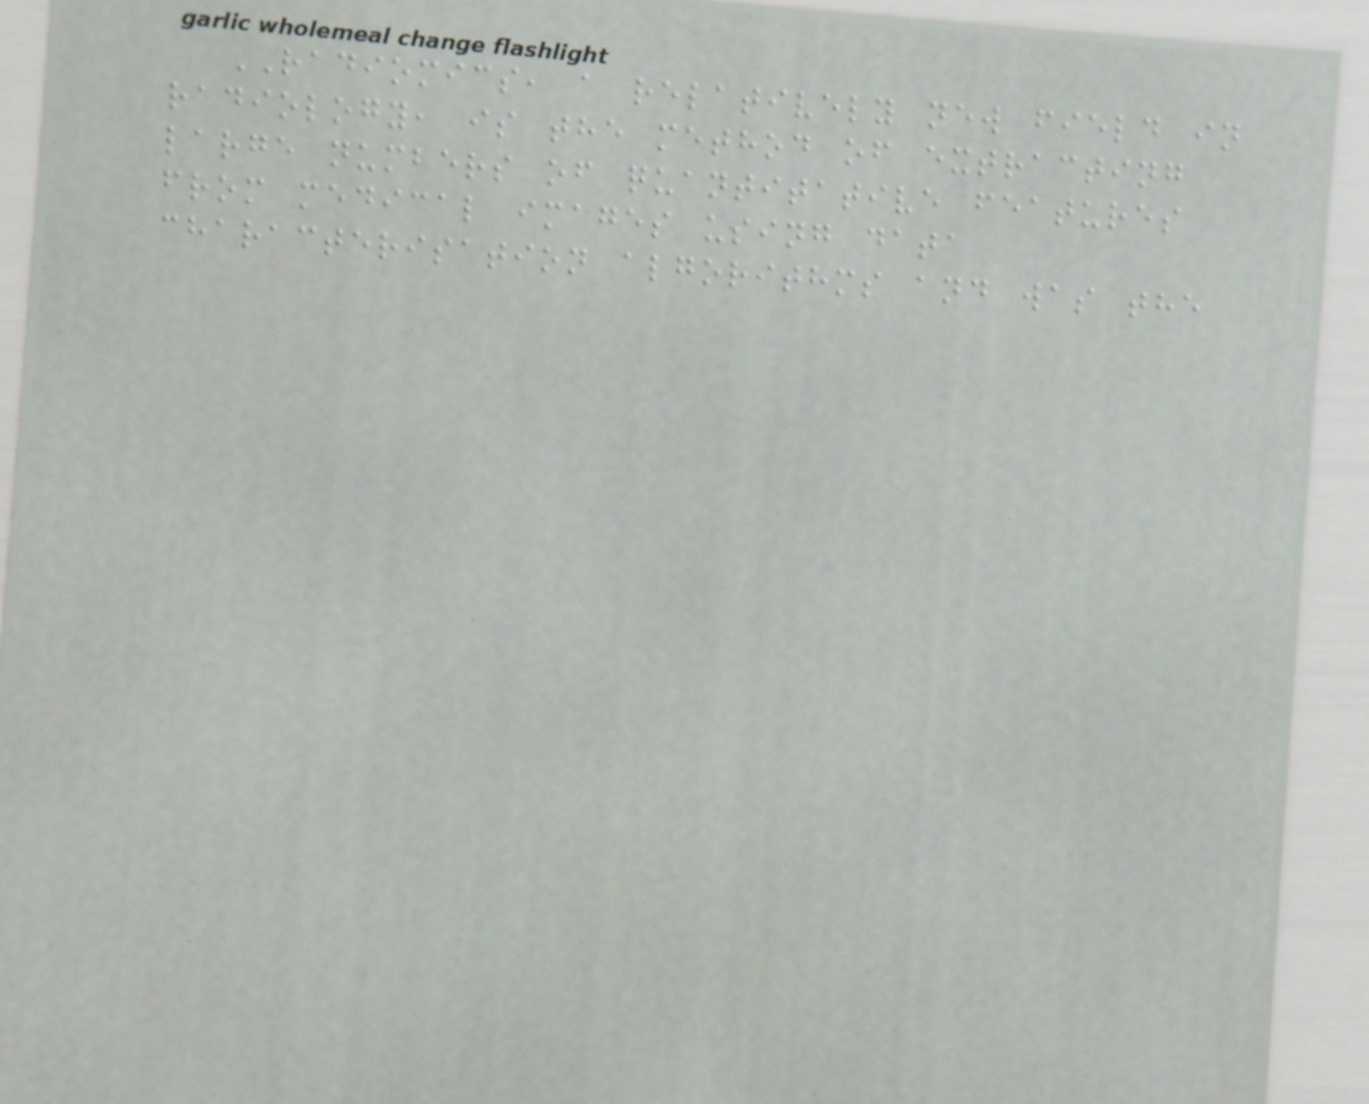RADIOMICS, a relatively new field in
radiology, is the method of extracting
large numbers of quantitative features
from medical images using data
characterisation algorithms and was the
